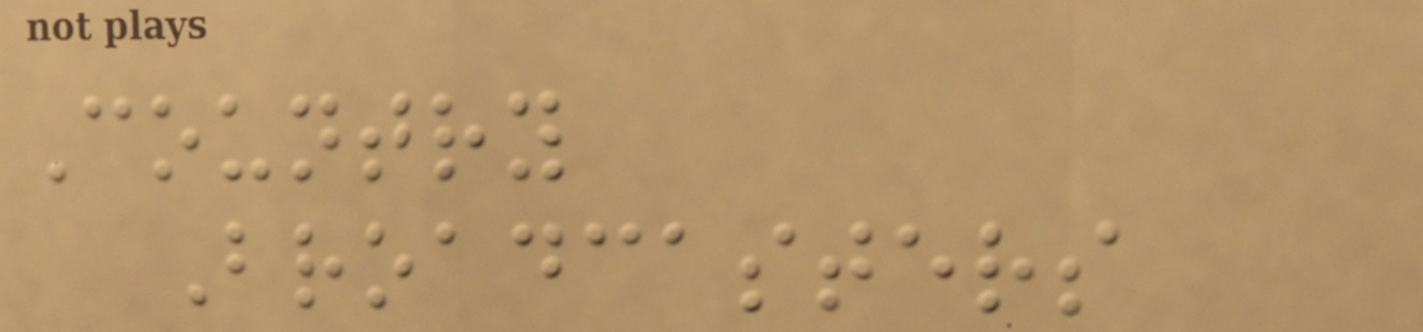Country
Broadcasters
